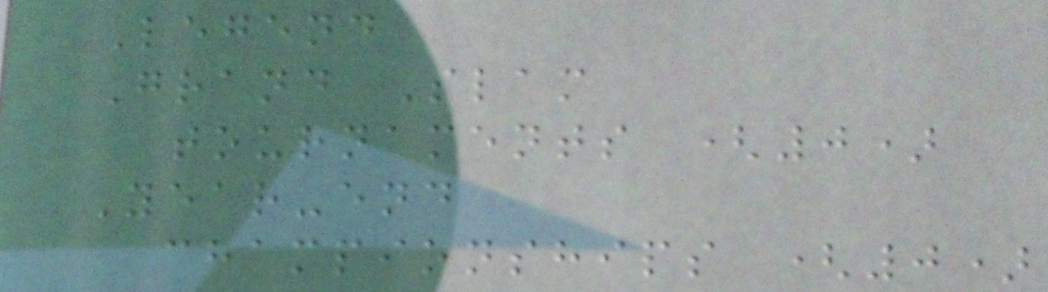Legend
Grand Slam
tournaments (0)
Year-end
championships (0)
